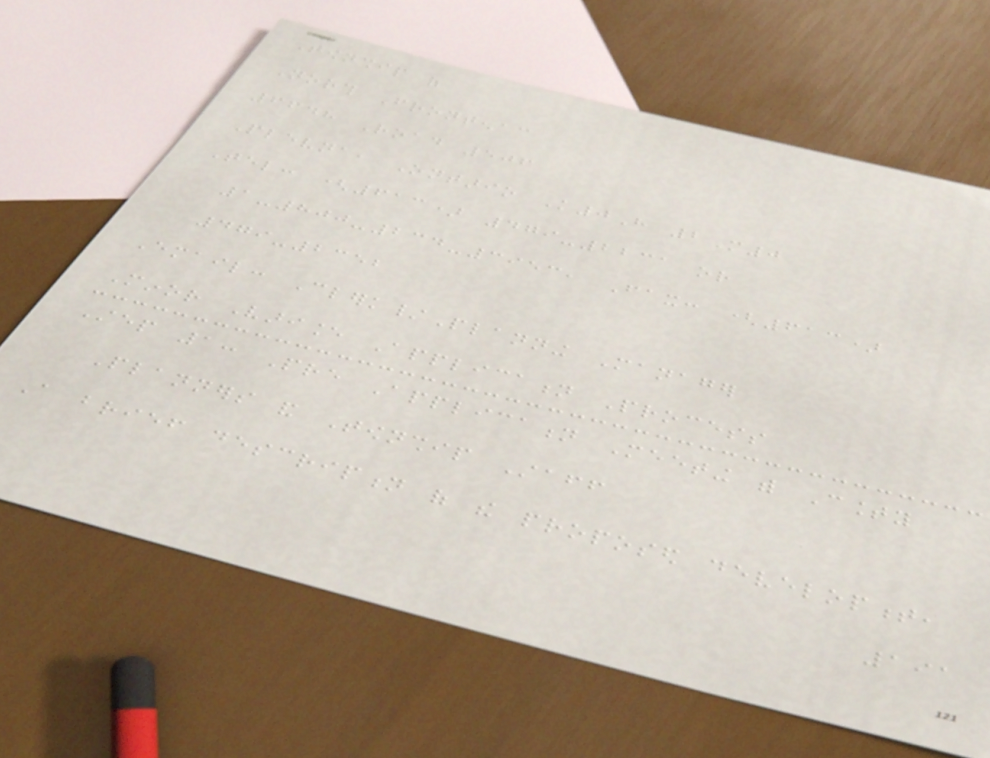Township of
North Frontenac
6648 Road 506
Plevna, Ontario K0H 2M0
Tel: (613) 479-2231 or
1-800-234-3953, Fax: (613)
479-2352
Email: Clerk/Planning Manager
Minor Variance Application Process
Step 1: Pre Application Meeting with County
Planners and Township Staff
A brief description of the proposed development,
191
